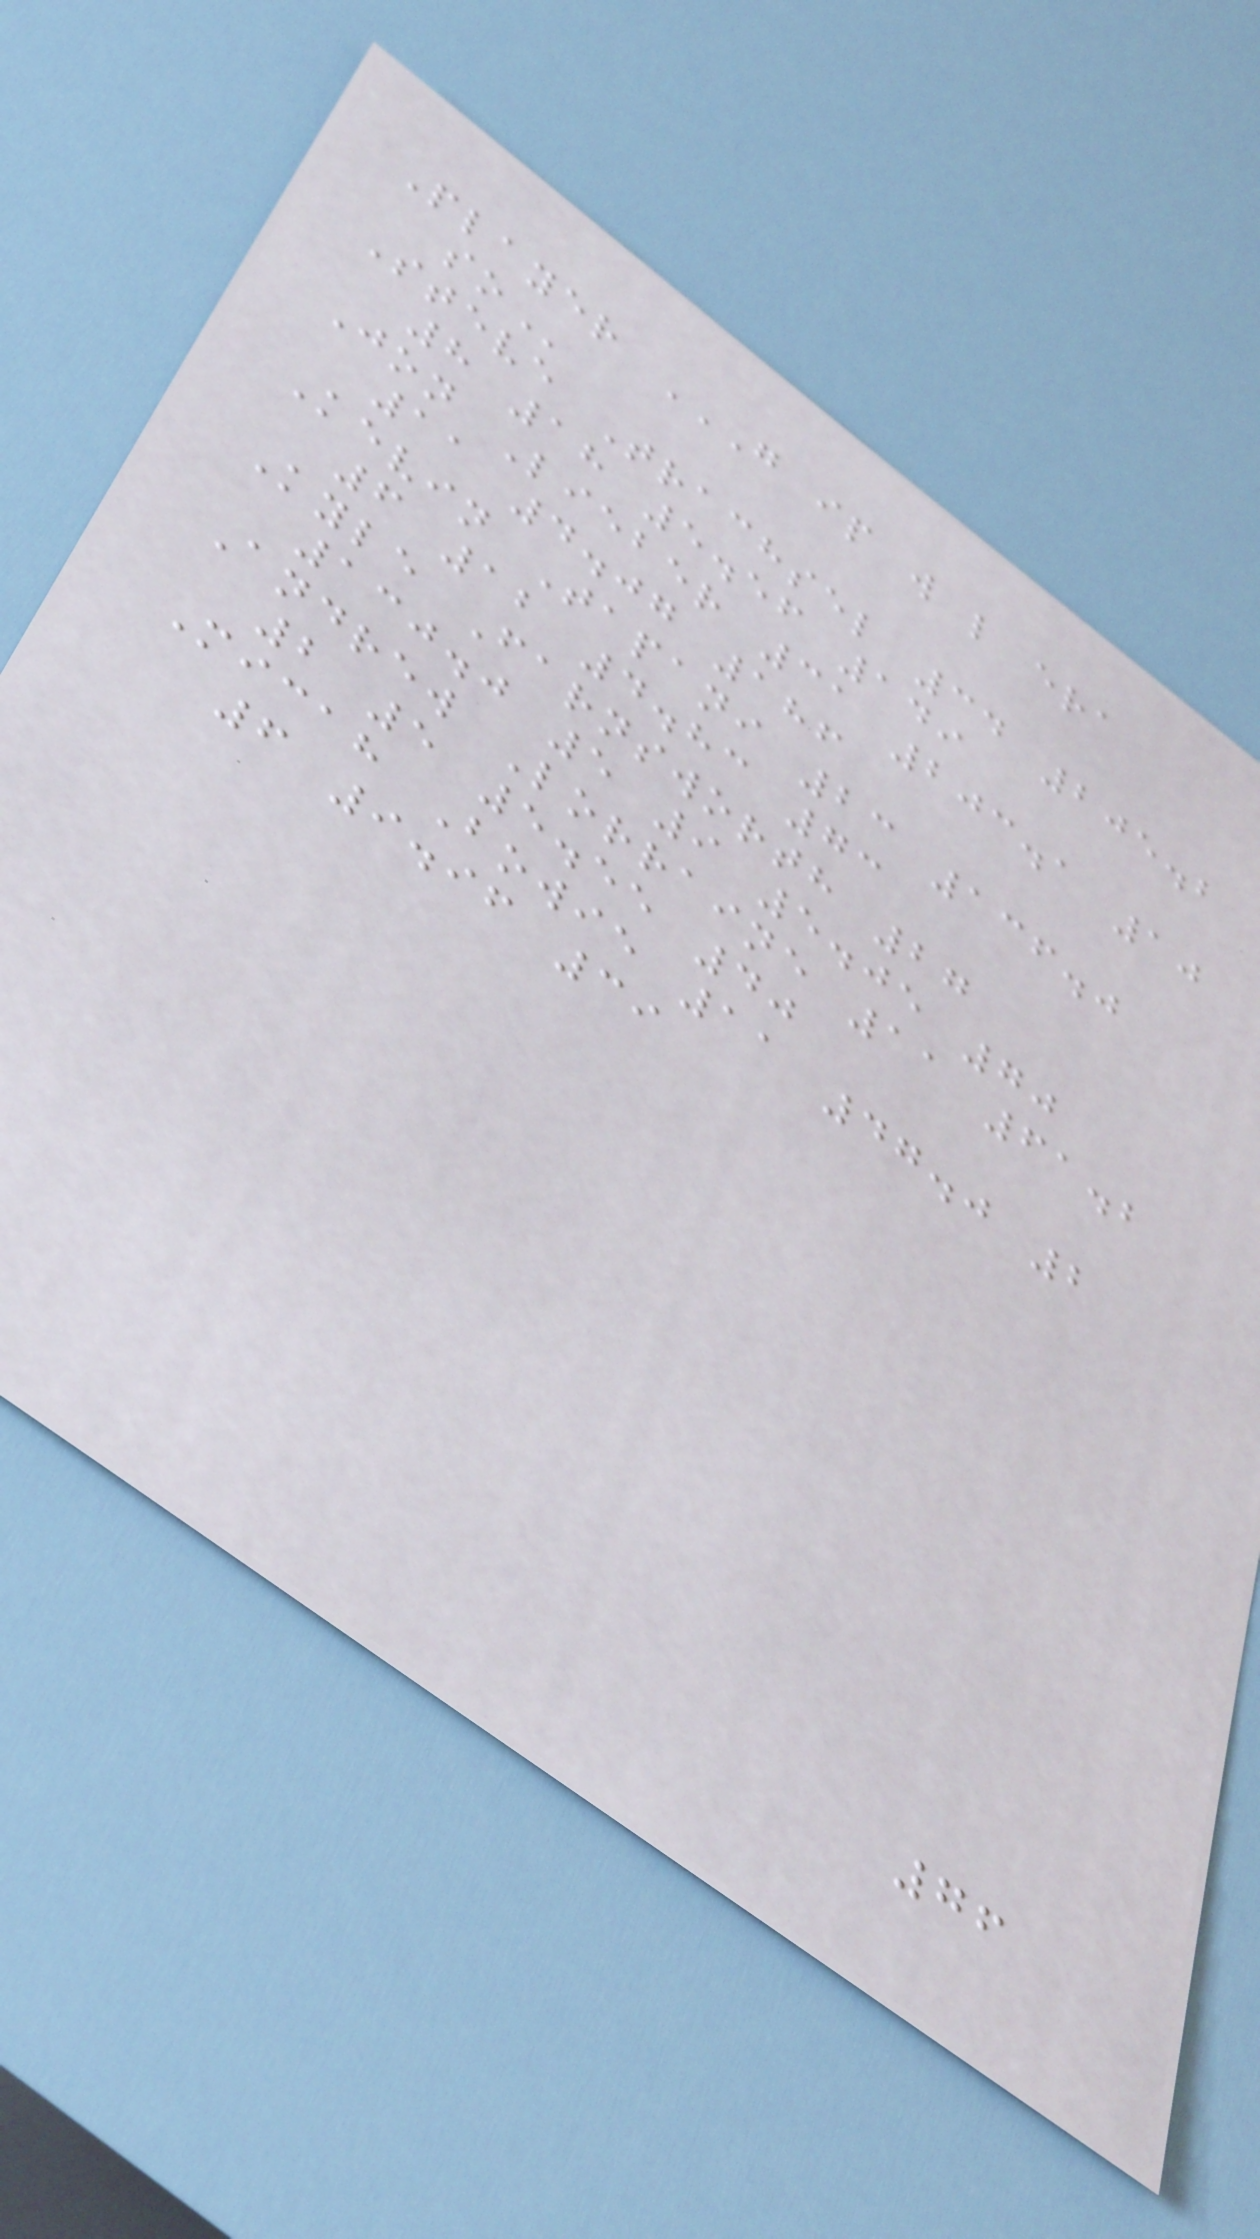Player G IP W L ERA
SO
Steve Trachsel 34 205.2
8 18 5.56 149
Jon Lieber 31 203.1 10
11 4.07 186
Kevin Tapani 23 136.0
6 12 4.83 73
Kyle Farnsworth 27
130.0 5 9 5.05 70
Andrew Lorraine 11 61.2
2 5 5.55 40
Micah Bowie 11 47.0 2
6 9.96 39
76
